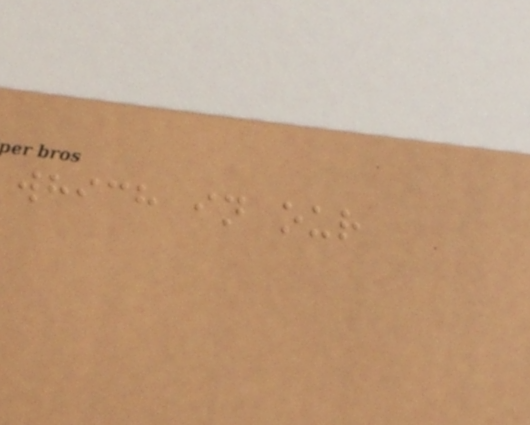which in our
